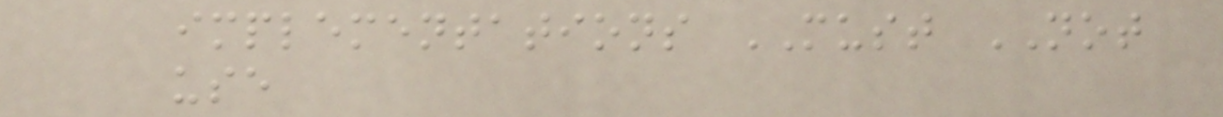implementations MUST NOT
use
